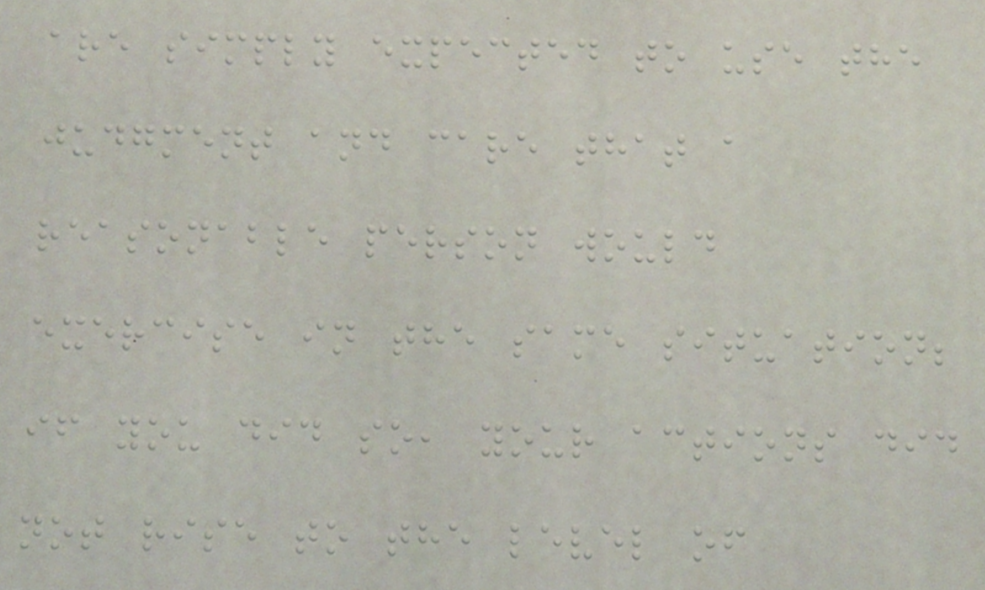are simply expected to use the
judgment and care that a
reasonable person would
exercise in the same situation;
if you did so, your actions did
not rise to the level of
